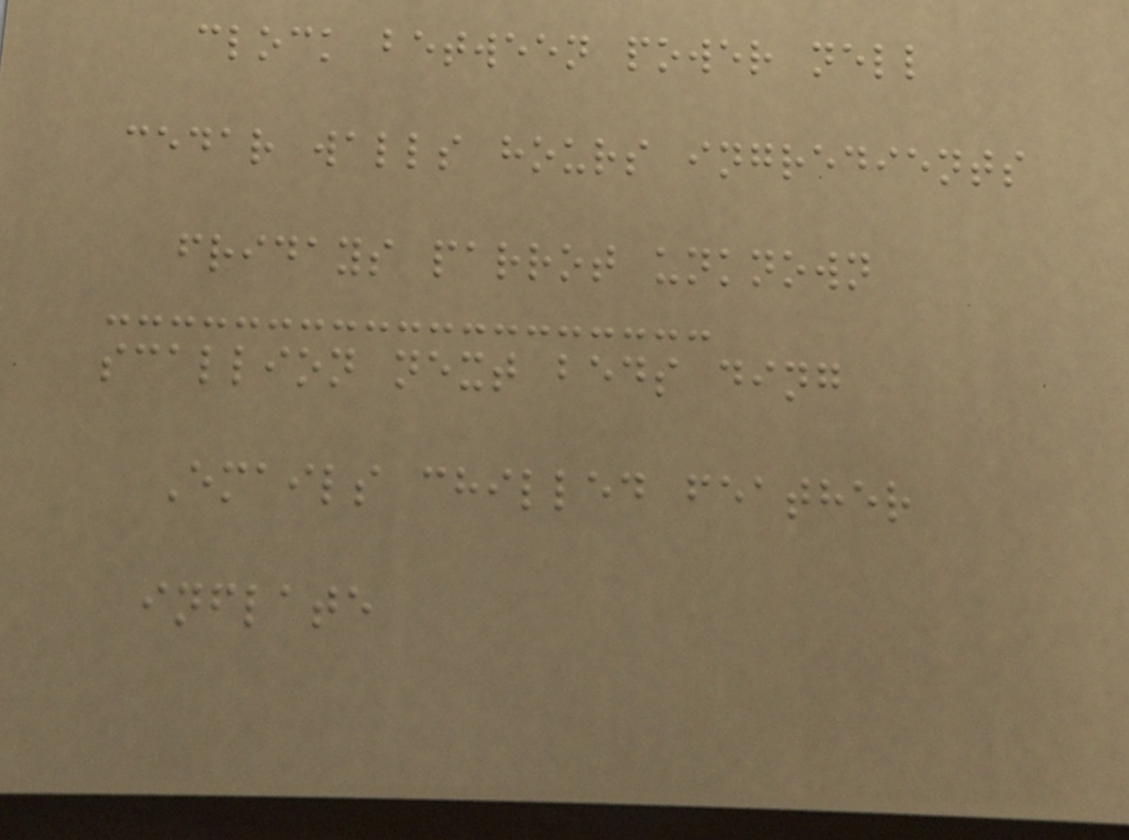clock between power nell
cedar walls hours ingredients
fridays parrot unknown
scallion next beds ding
Emails chilled feather
inflate
